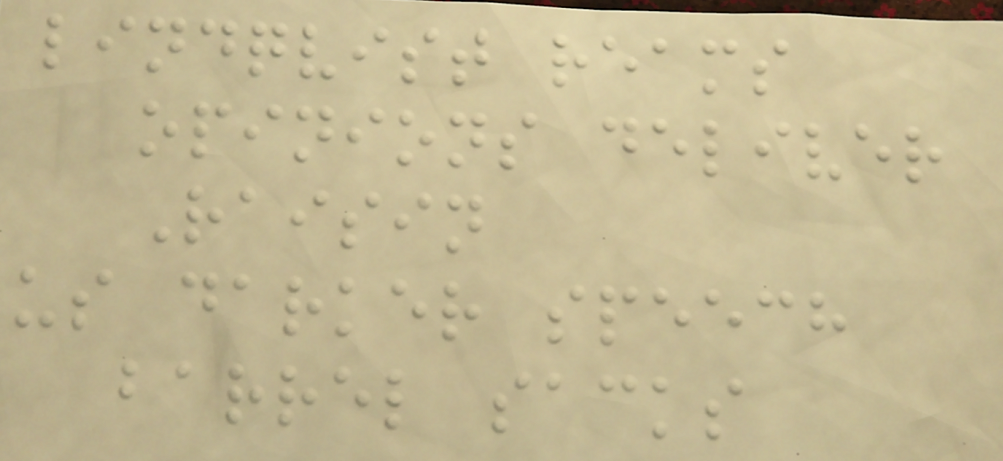lindqvist reams
opinions deliver
Raisin
us darker speech
barrel sacks
